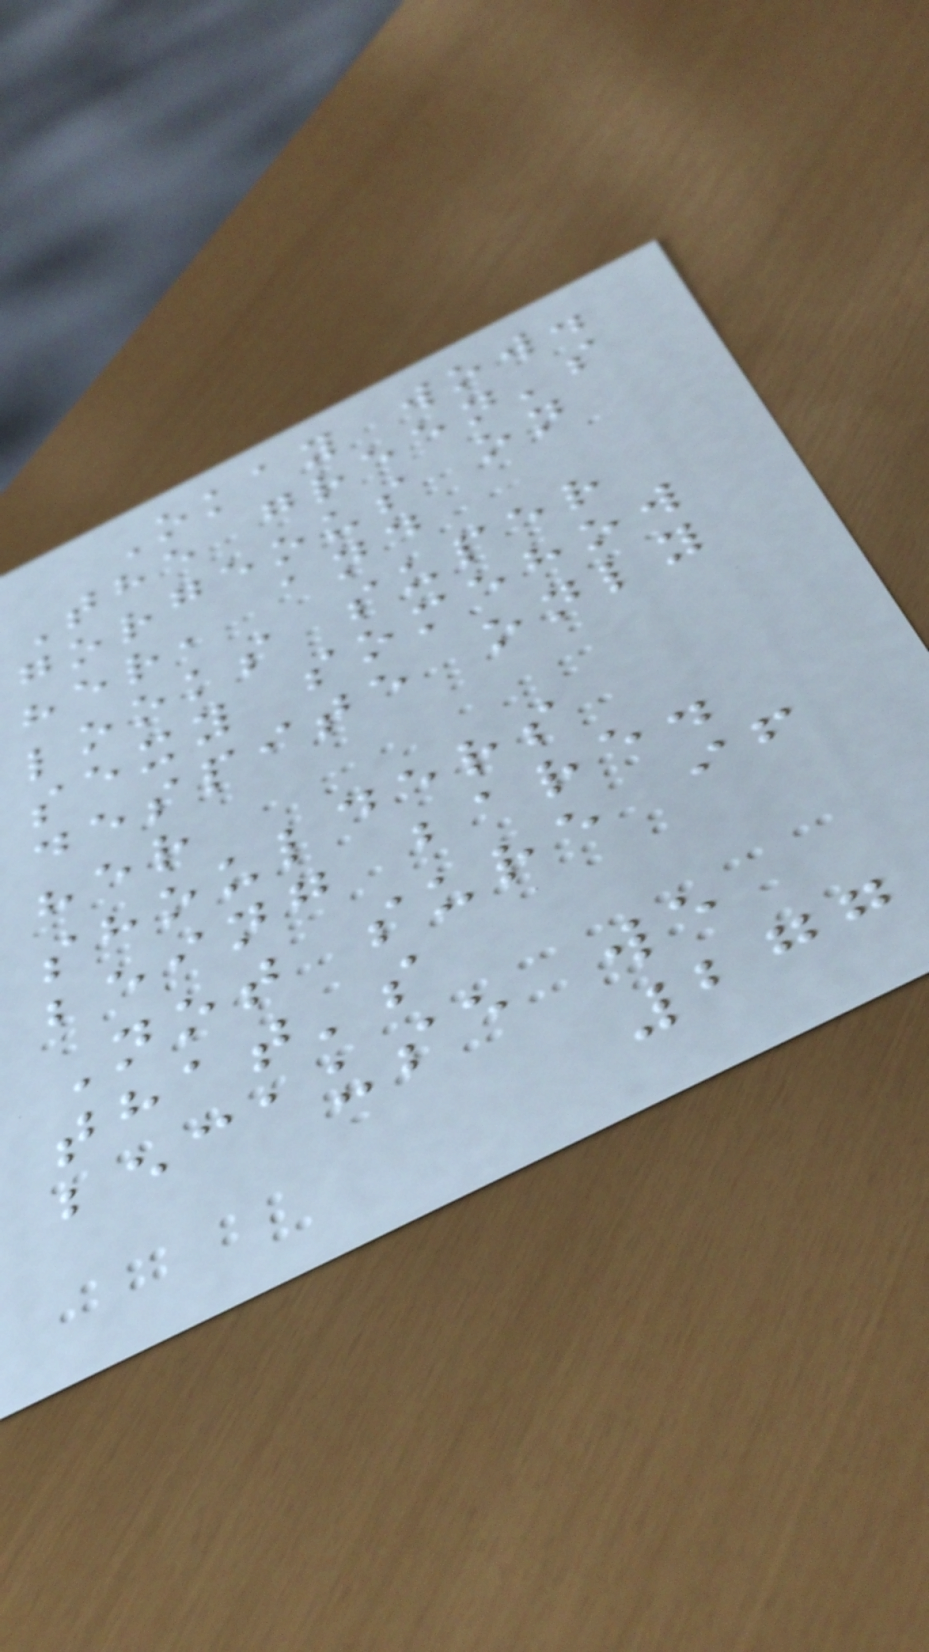Okay wow.
The green's
gorgeous on
her, and
looks super
sexy somehow
despite only
her
shoulders
being bare.
Not sure if
that's
because we
277
